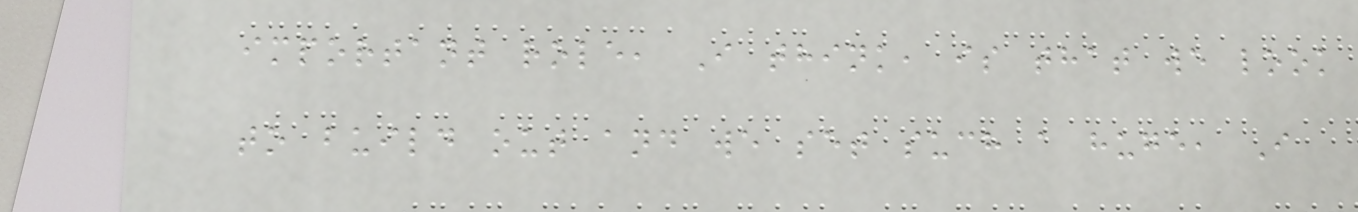important role, I think, is that we look
to build out and we set such a huge, I
